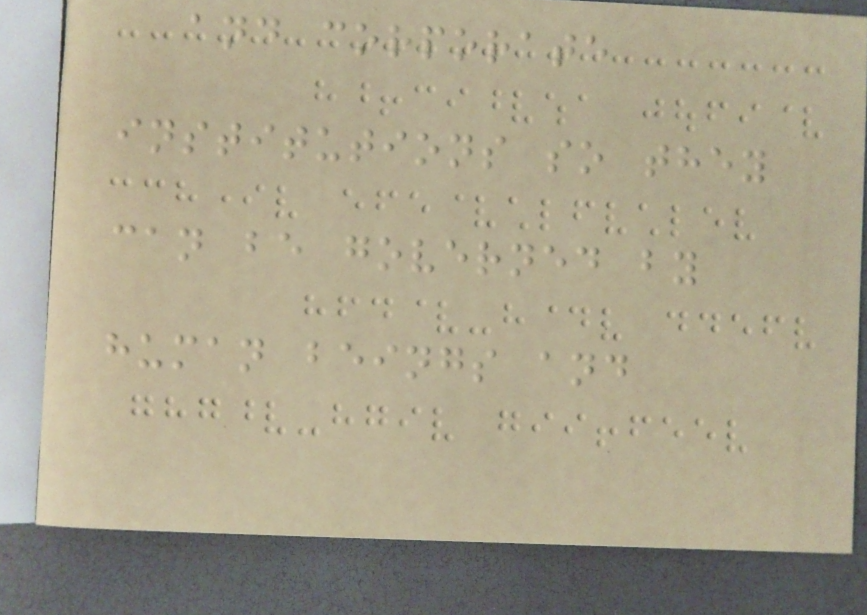and corporate
institutions so they
can be governed by
human beings and
